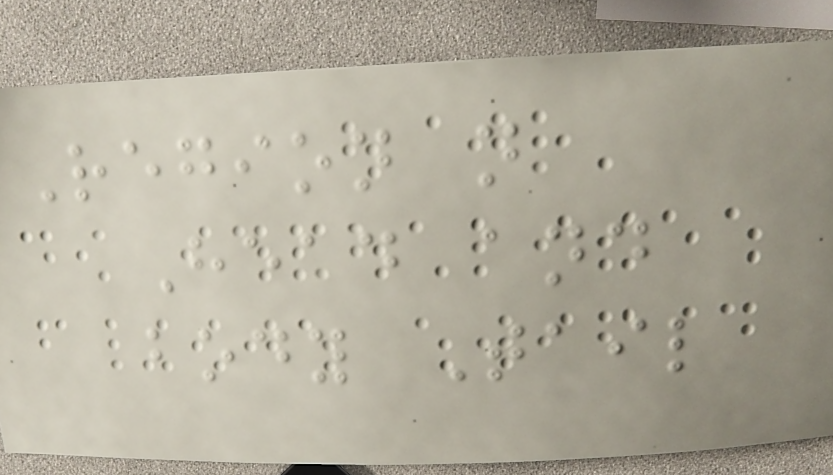Region n
Head and
body Tail
